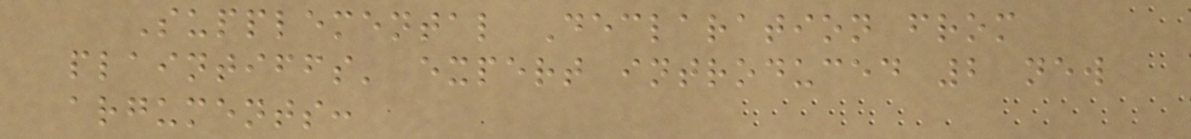Supplemental Declaration from
plaintiffs' expert introduced 2 new
arguments:
